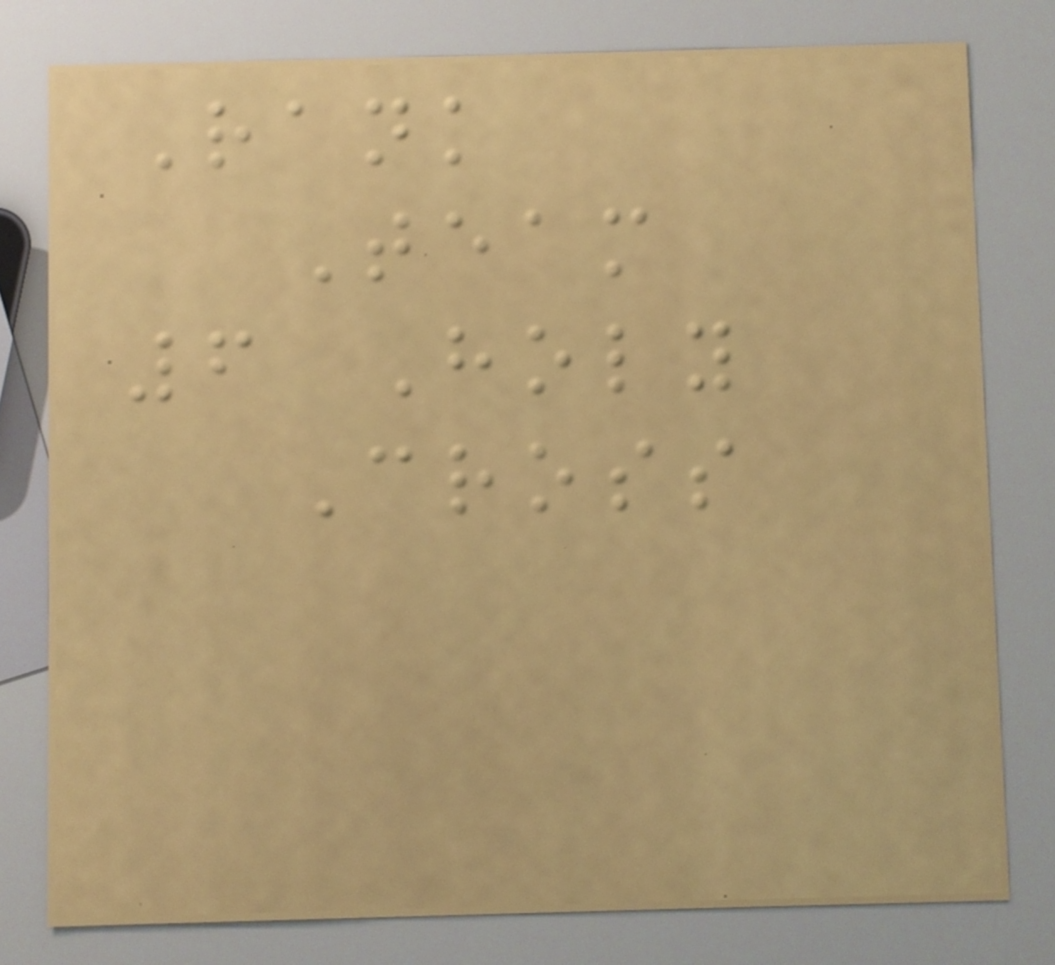Rank
Team
6 Holy
Cross
